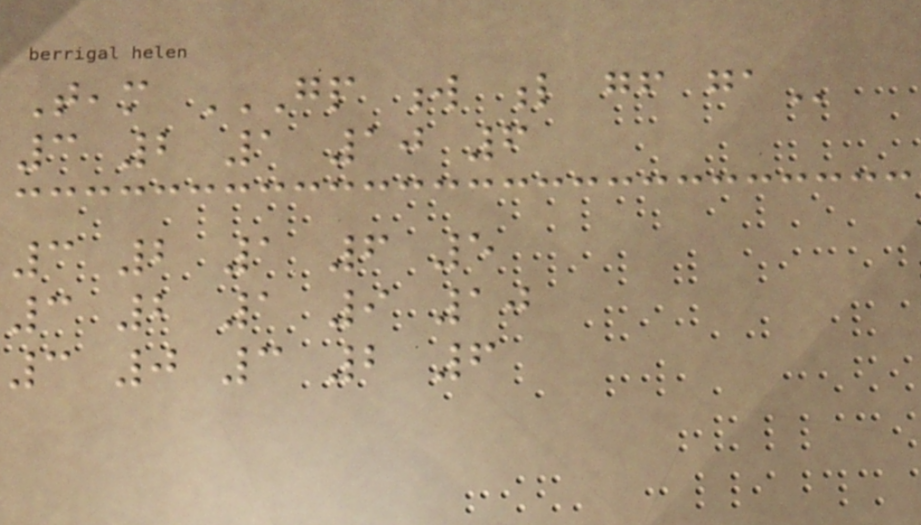Team GP W L GF GA
3 2 1 10 6
3 2 1 6 5
3 2 1 9 10
3 0 3 2 6
